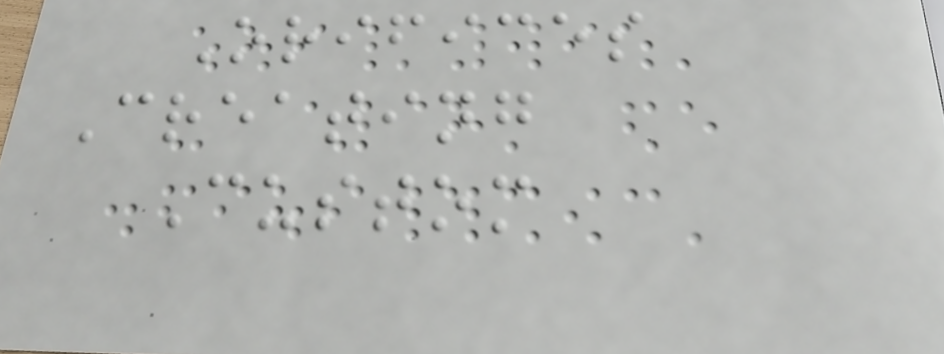Orifices
Creating
Custom
